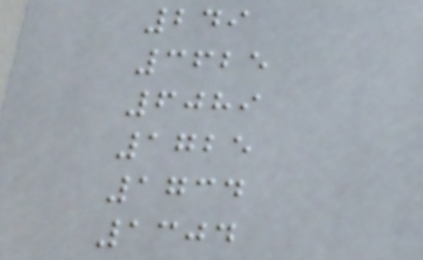249
3625
6089
1725
1734
1304
